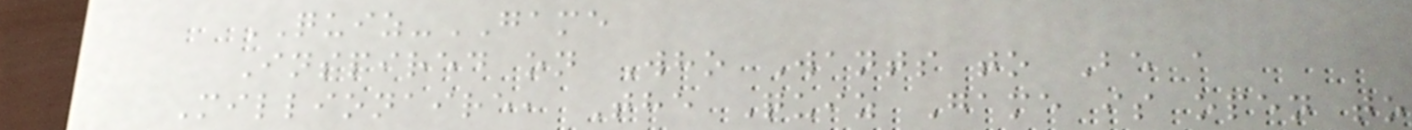QUIZ-GAME
Inspired on Who Wants to Be a
Millionaire, The Quiz Game is open to
